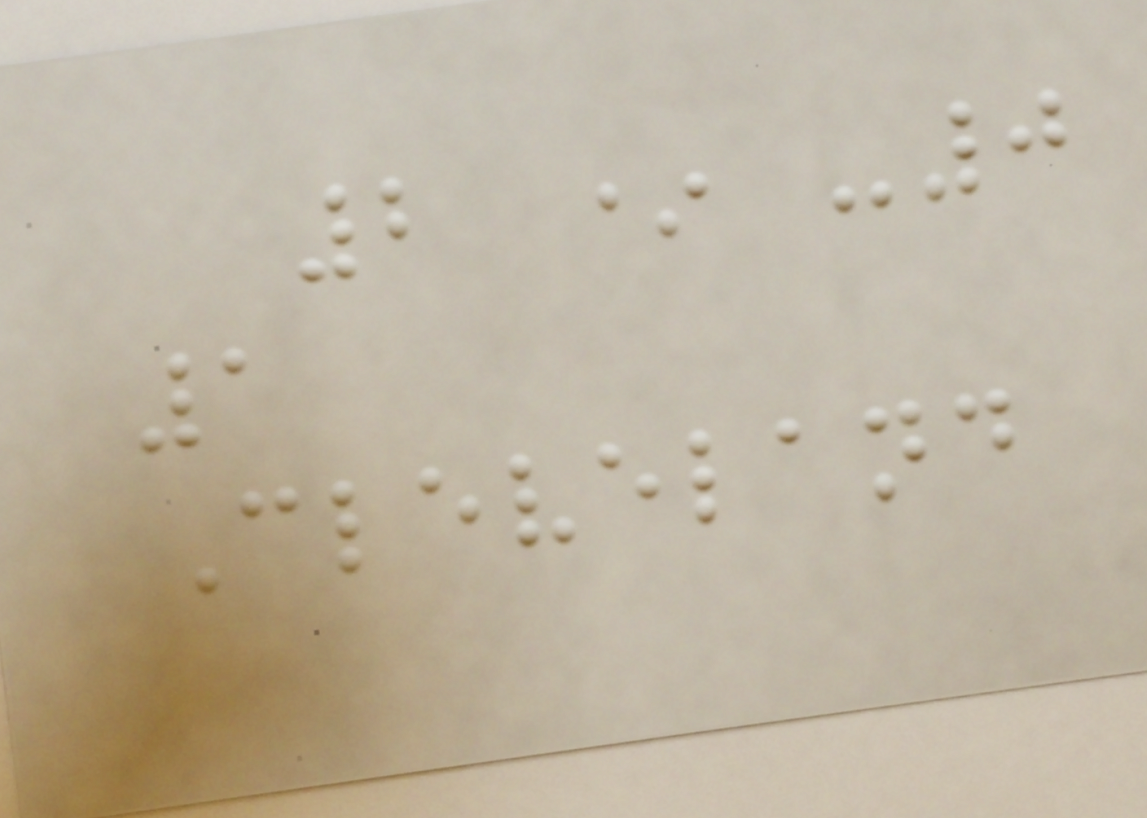2 * -0
1
Cleveland
